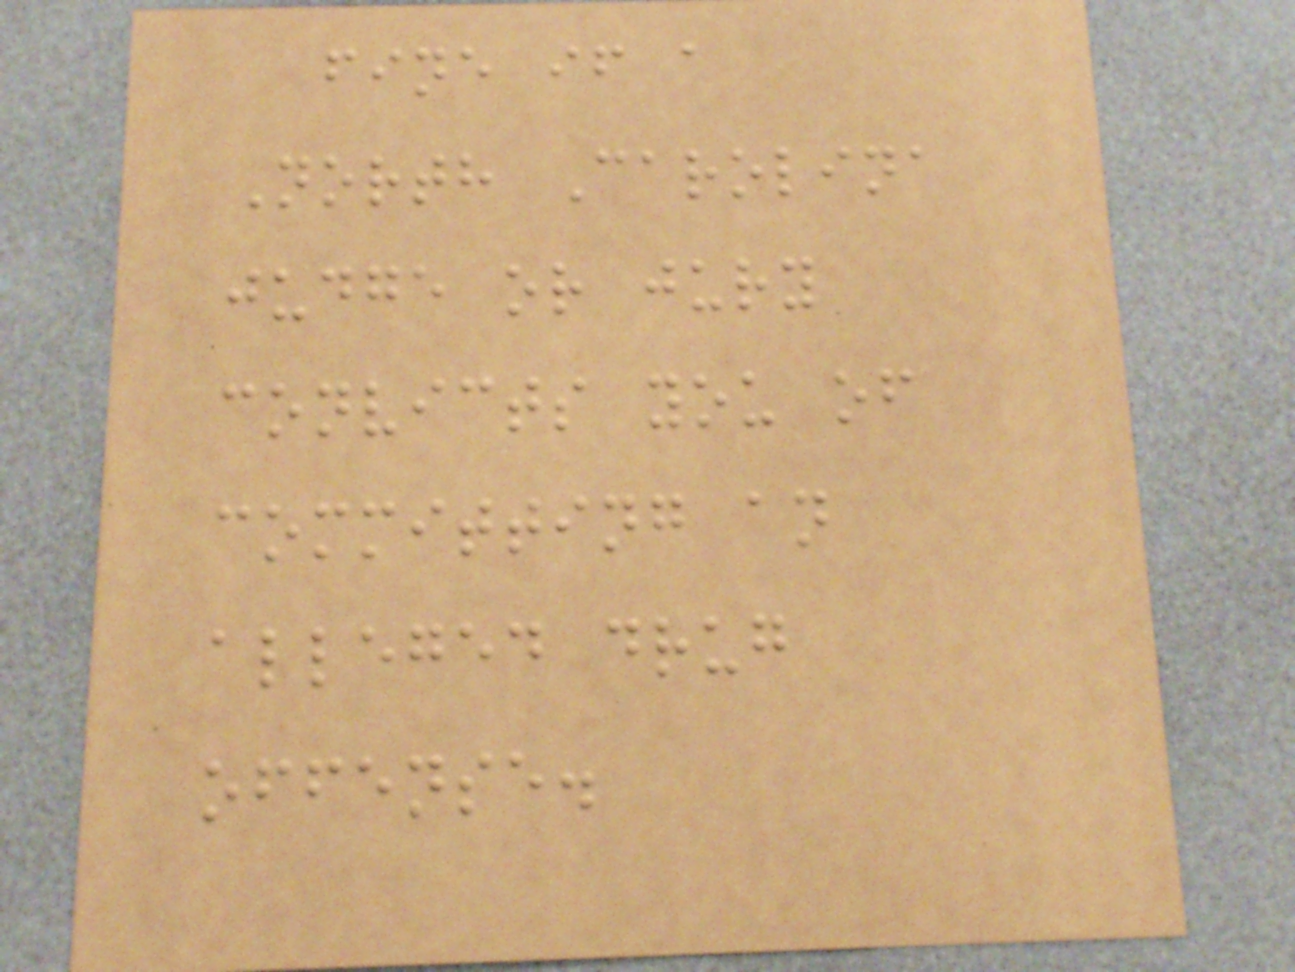fine if a
North Carolina
judge or jury
convicts you of
committing an
alleged drug
offense.
